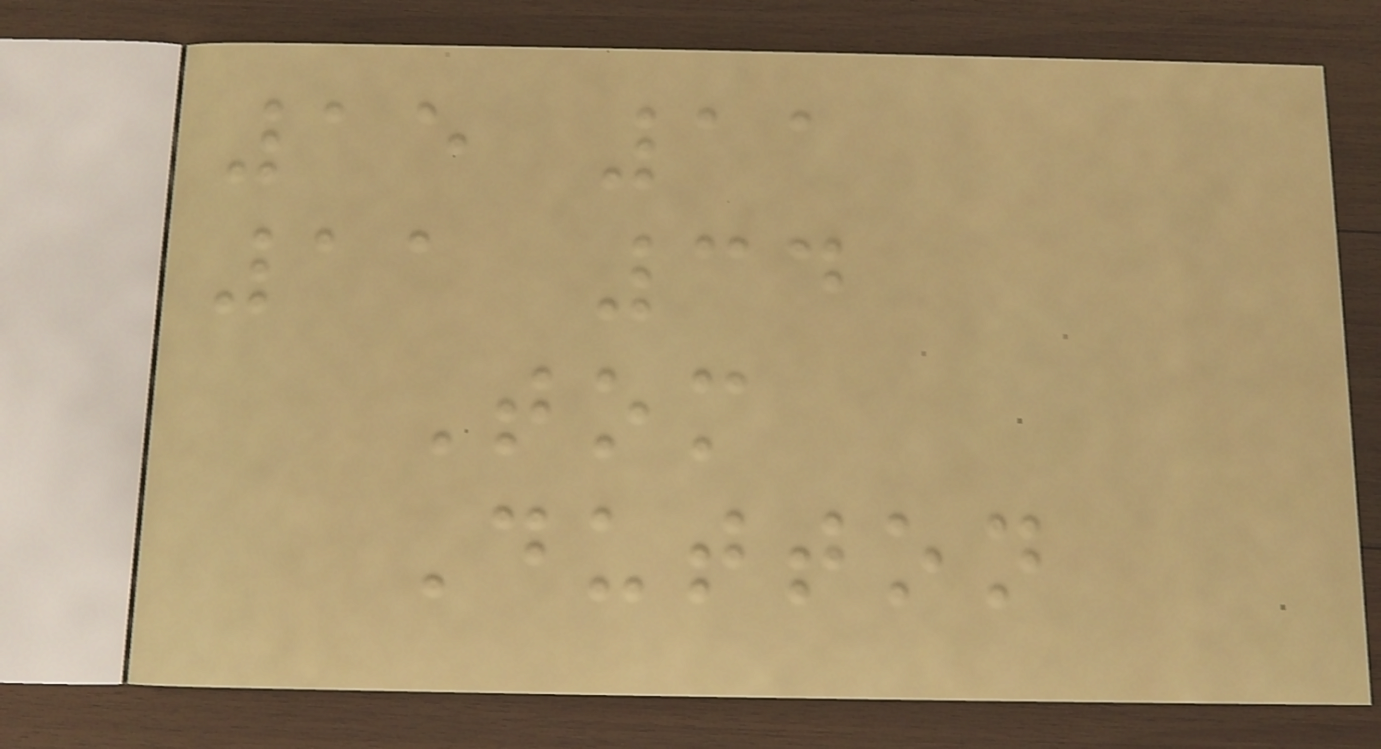15 11
11 34
Tom
Dutton
